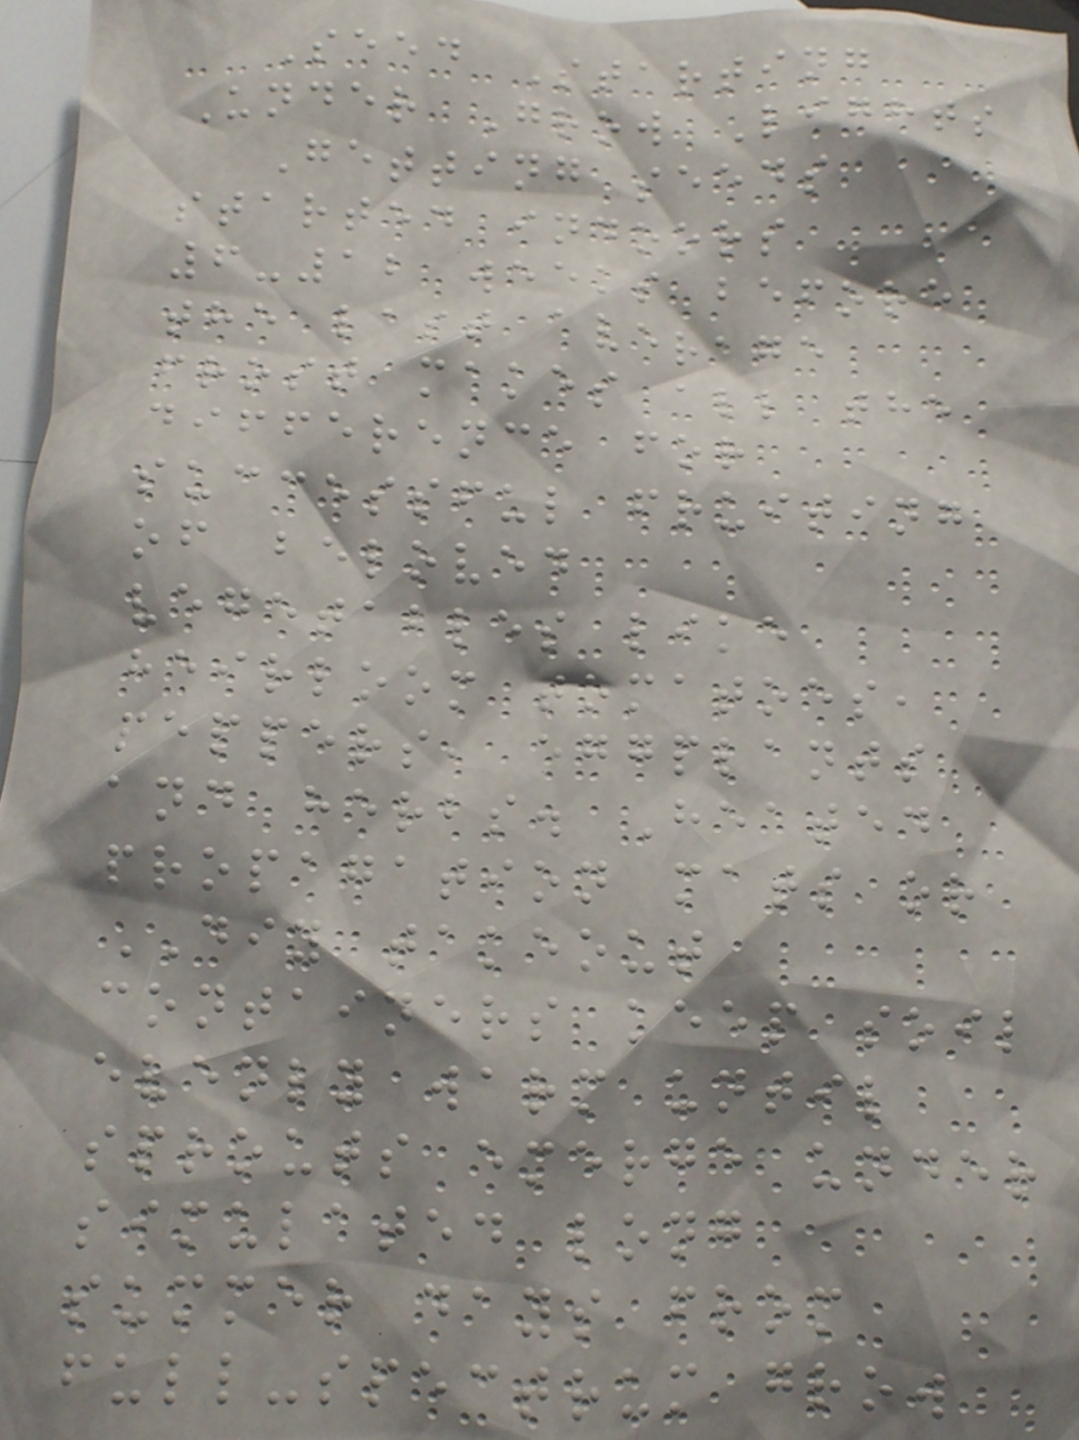Seed Starting
Under Grow Lights
Getting seeds
started indoors
6-12 weeks before
the last average
frost makes all the
difference for
successful fruiting
of beloved
vegetables like
heirloom tomatoes,
peppers, eggplants
and herbs. Heated
propagation mats or
DIY takeout
containers keep soil
evenly warm until
sprouts emerge under
simulated long
summer days from
full-spectrum grow
